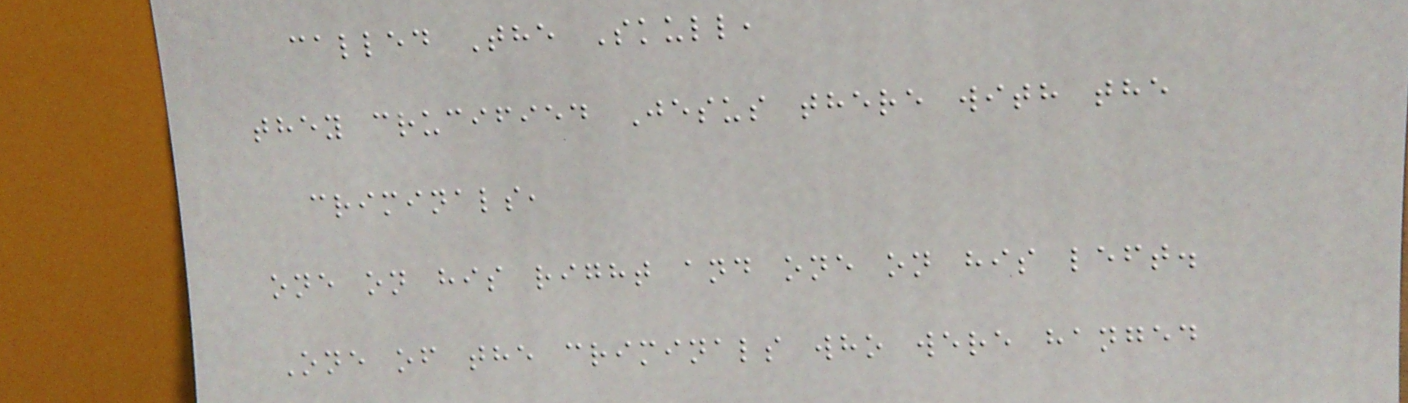called The Skull,
they crucified Jesus there with the
criminals,
one on his right and one on his left.
One of the criminals who were hanged
